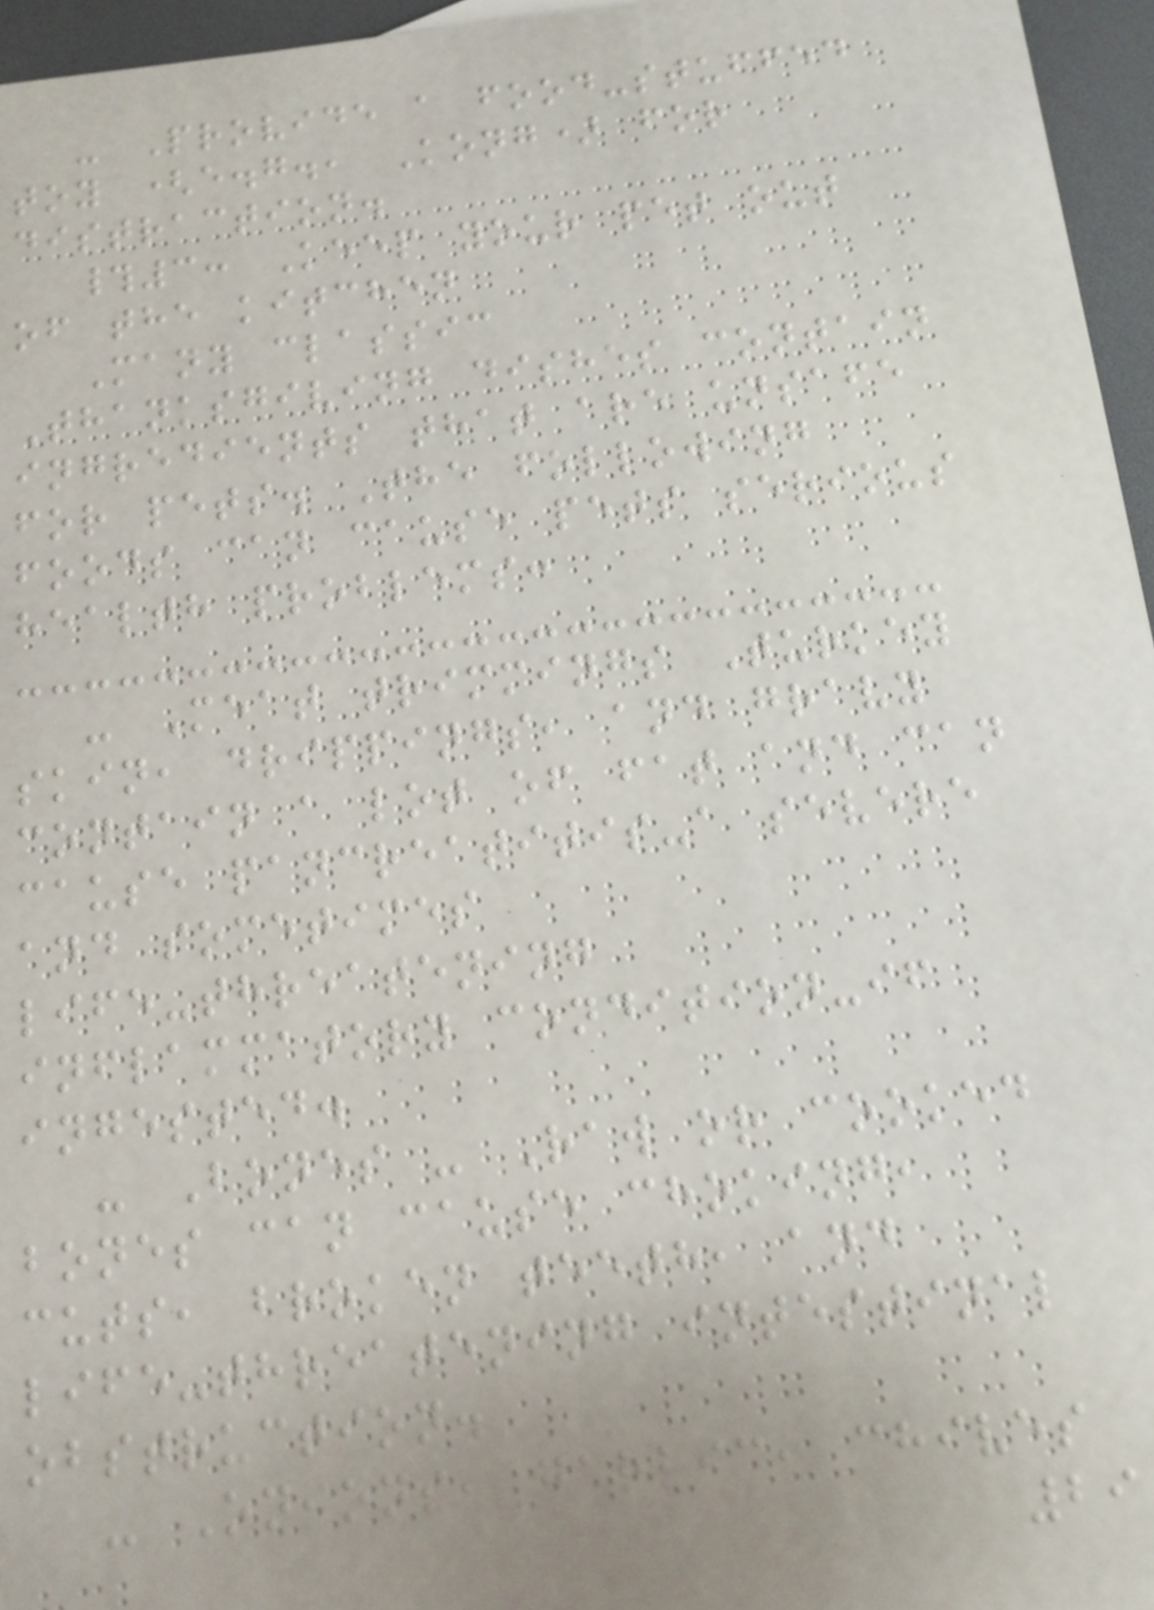- Provide a food-stuffed
toy (e.g., Kong) for
distraction.
#3: Keep your pet out
of the kitchen
Many classic
Thanksgiving dishes contain
ingredients that are unsafe
for pets. The following
foods can cause pets serious
health problems:
- Meat trimmings Turkey
skin, drippings, and gravy
contain a lot of fat and can
cause pancreatitis-a severe
and sometimes
life-threatening
inflammatory condition-if
ingested.
- Bones - Raw or cooked
bones can cause choking,
cuts, broken teeth, and
life-threatening intestinal
obstruction.
- Onions, garlic, chives
29
